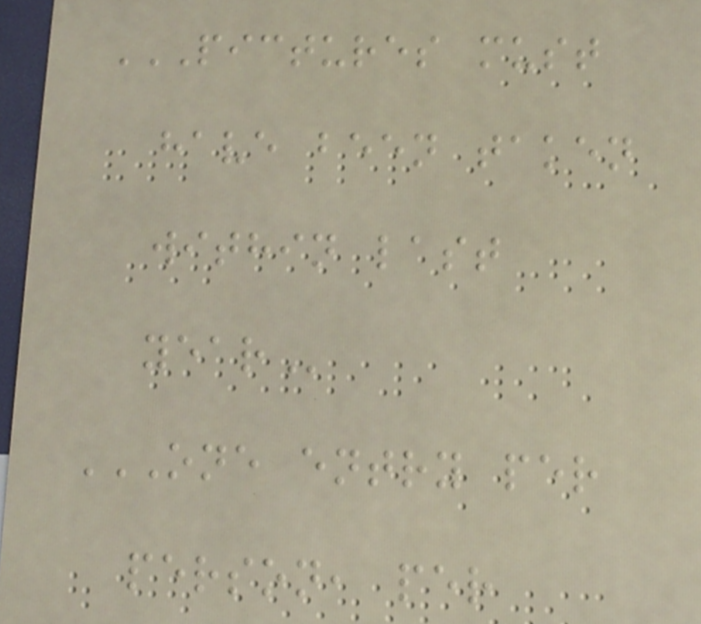PICTURES MUST
HAVE BEEN TAKEN
WITHIN LAST
YEAR
ONE ENTRY PER
PERSON, PER
